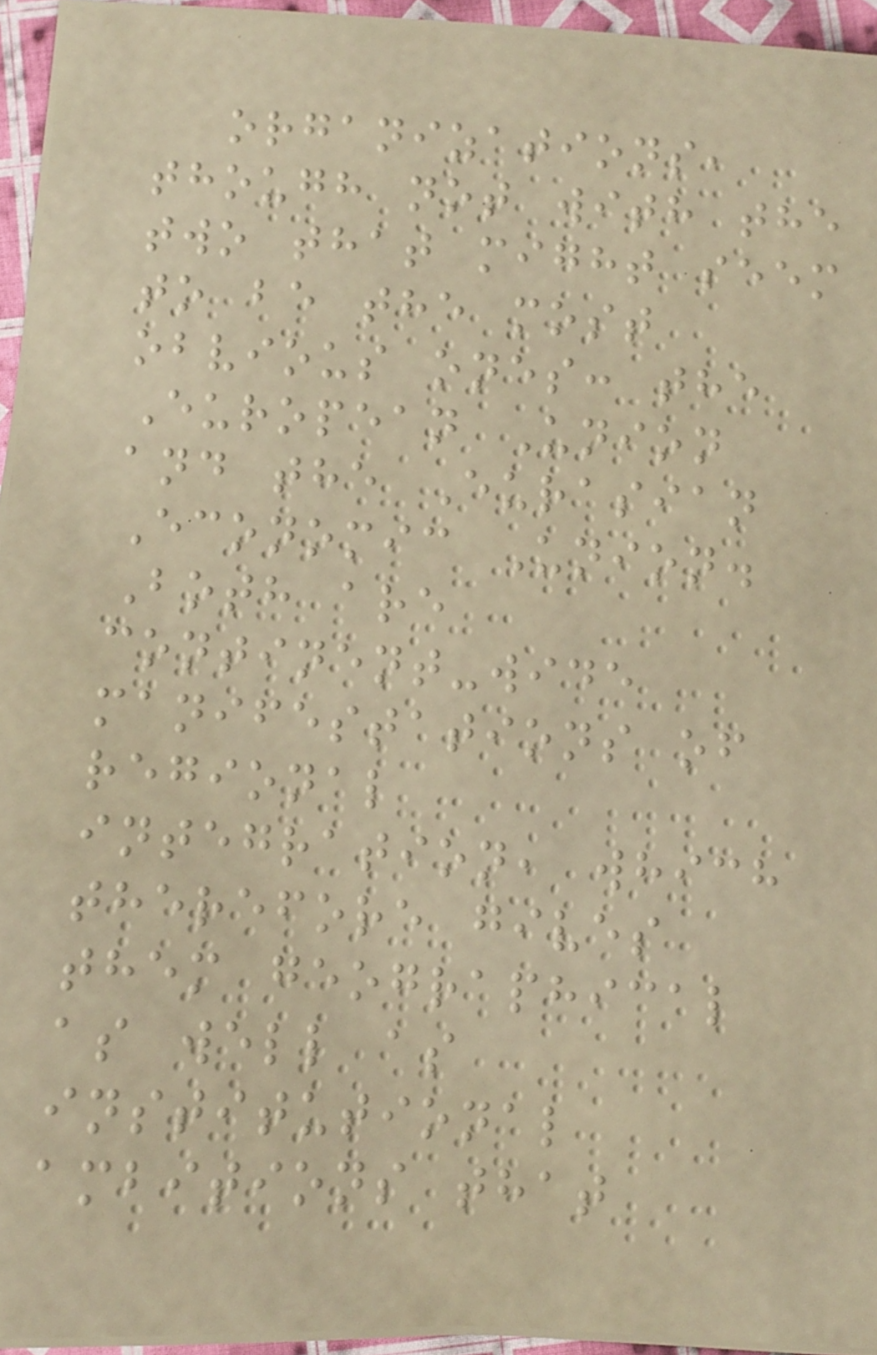organizations,
though not with the
two that might seem
to be the most
obvious ones: the
European Union
and the Eurasian
Economic Union.
Both are
continent-wide
manifestations of
regional
integration, which
therefore gives
them geographical
as well as
institutional
ambitions that
